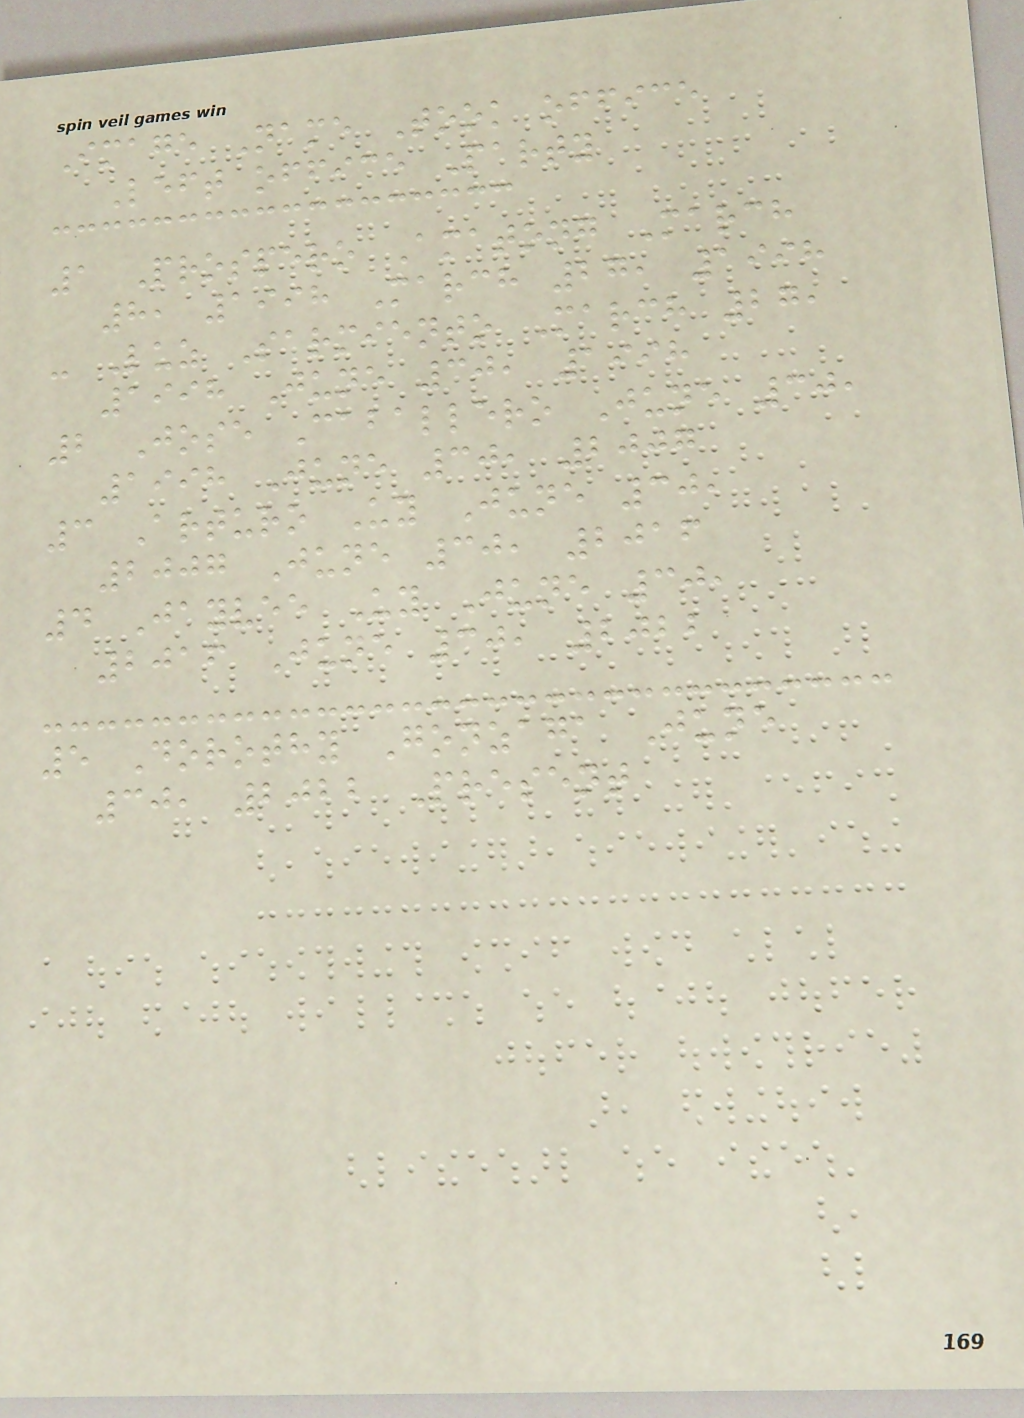Image Name Took office
Left office Party
1 Prospero Amatong March
8, 1998 March 27, 1998
- Luz Sarmiento March 27,
1998 June 30, 1998
2 Jose Caballero June 30,
1998 June 30, 2007
3 Arturo Uy June 30,
2007 June 30, 2016
4 Jayvee Uy June 30,
2016 June 30, 2022
5 Dorothy Gonzaga June
30, 2022 Present
